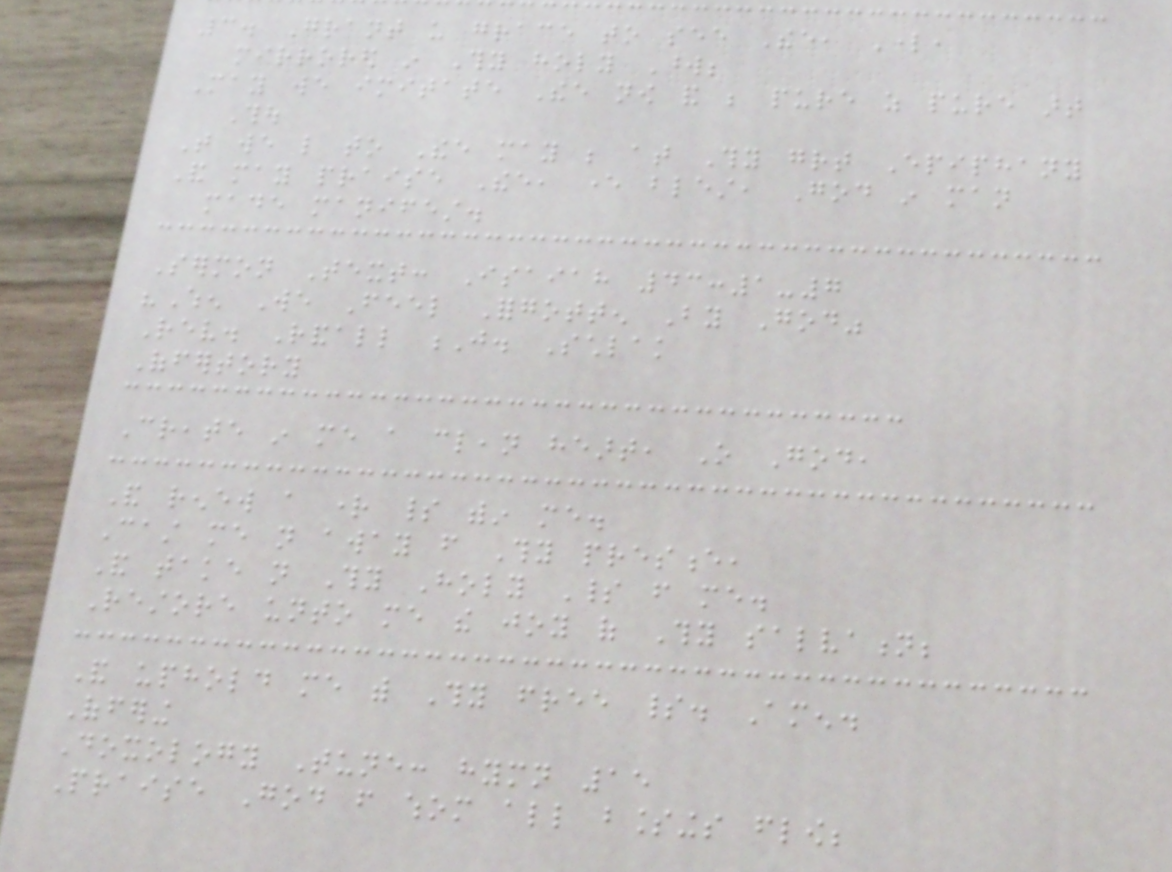3. Grant us grace to see Thee, Lord,
mirrored in Thy holy Word;
May we imitate Thee now and be pure as pure art
Thou
That we like to Thee may be at Thy great Epiphany
And may praise Thee, ever blest, God in man
made manifest.
Sermon Text: Isaiah 43:1-7
"When We Feel Forgotten By God"
Rev. Randall J. Schlak
Offertory
Create in me a clean heart, O God,
And renew a right spirit within me.
Cast me not away from Thy presence,
And take not Thy Holy Spirit from me.
Restore unto me the joy of Thy salvation;
And uphold me with Thy free spirit. Amen.
Offering
Doxology Tune: hymn 15
Praise God from whom all blessings flow;
